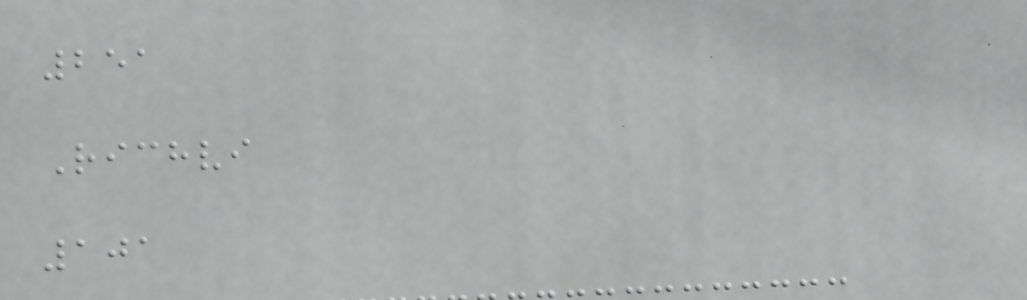251
Richvi
101
